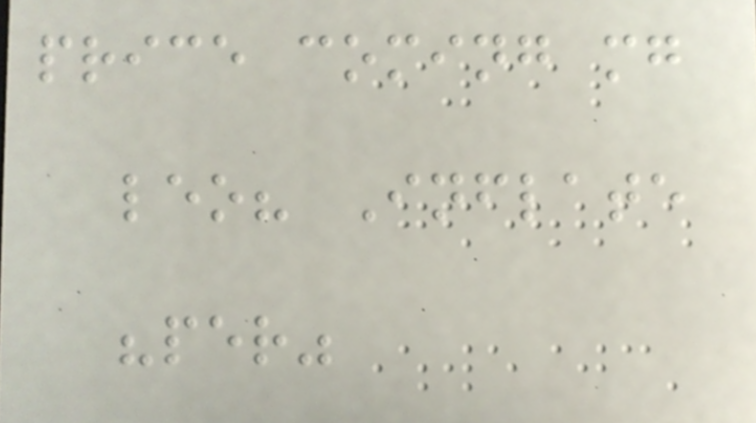price coming mg
leo? Inflate
"per"
